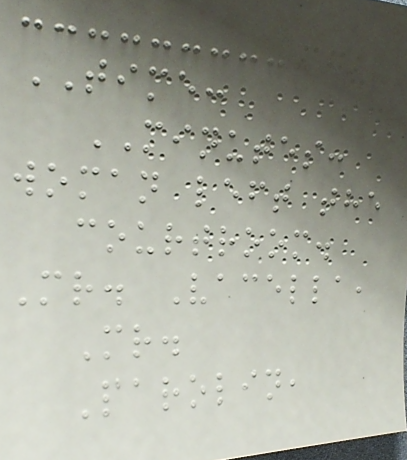TIME:
MINUTES:
woman left the
courtroom.
Mr. Vacella,
Mr.
Parolin,
